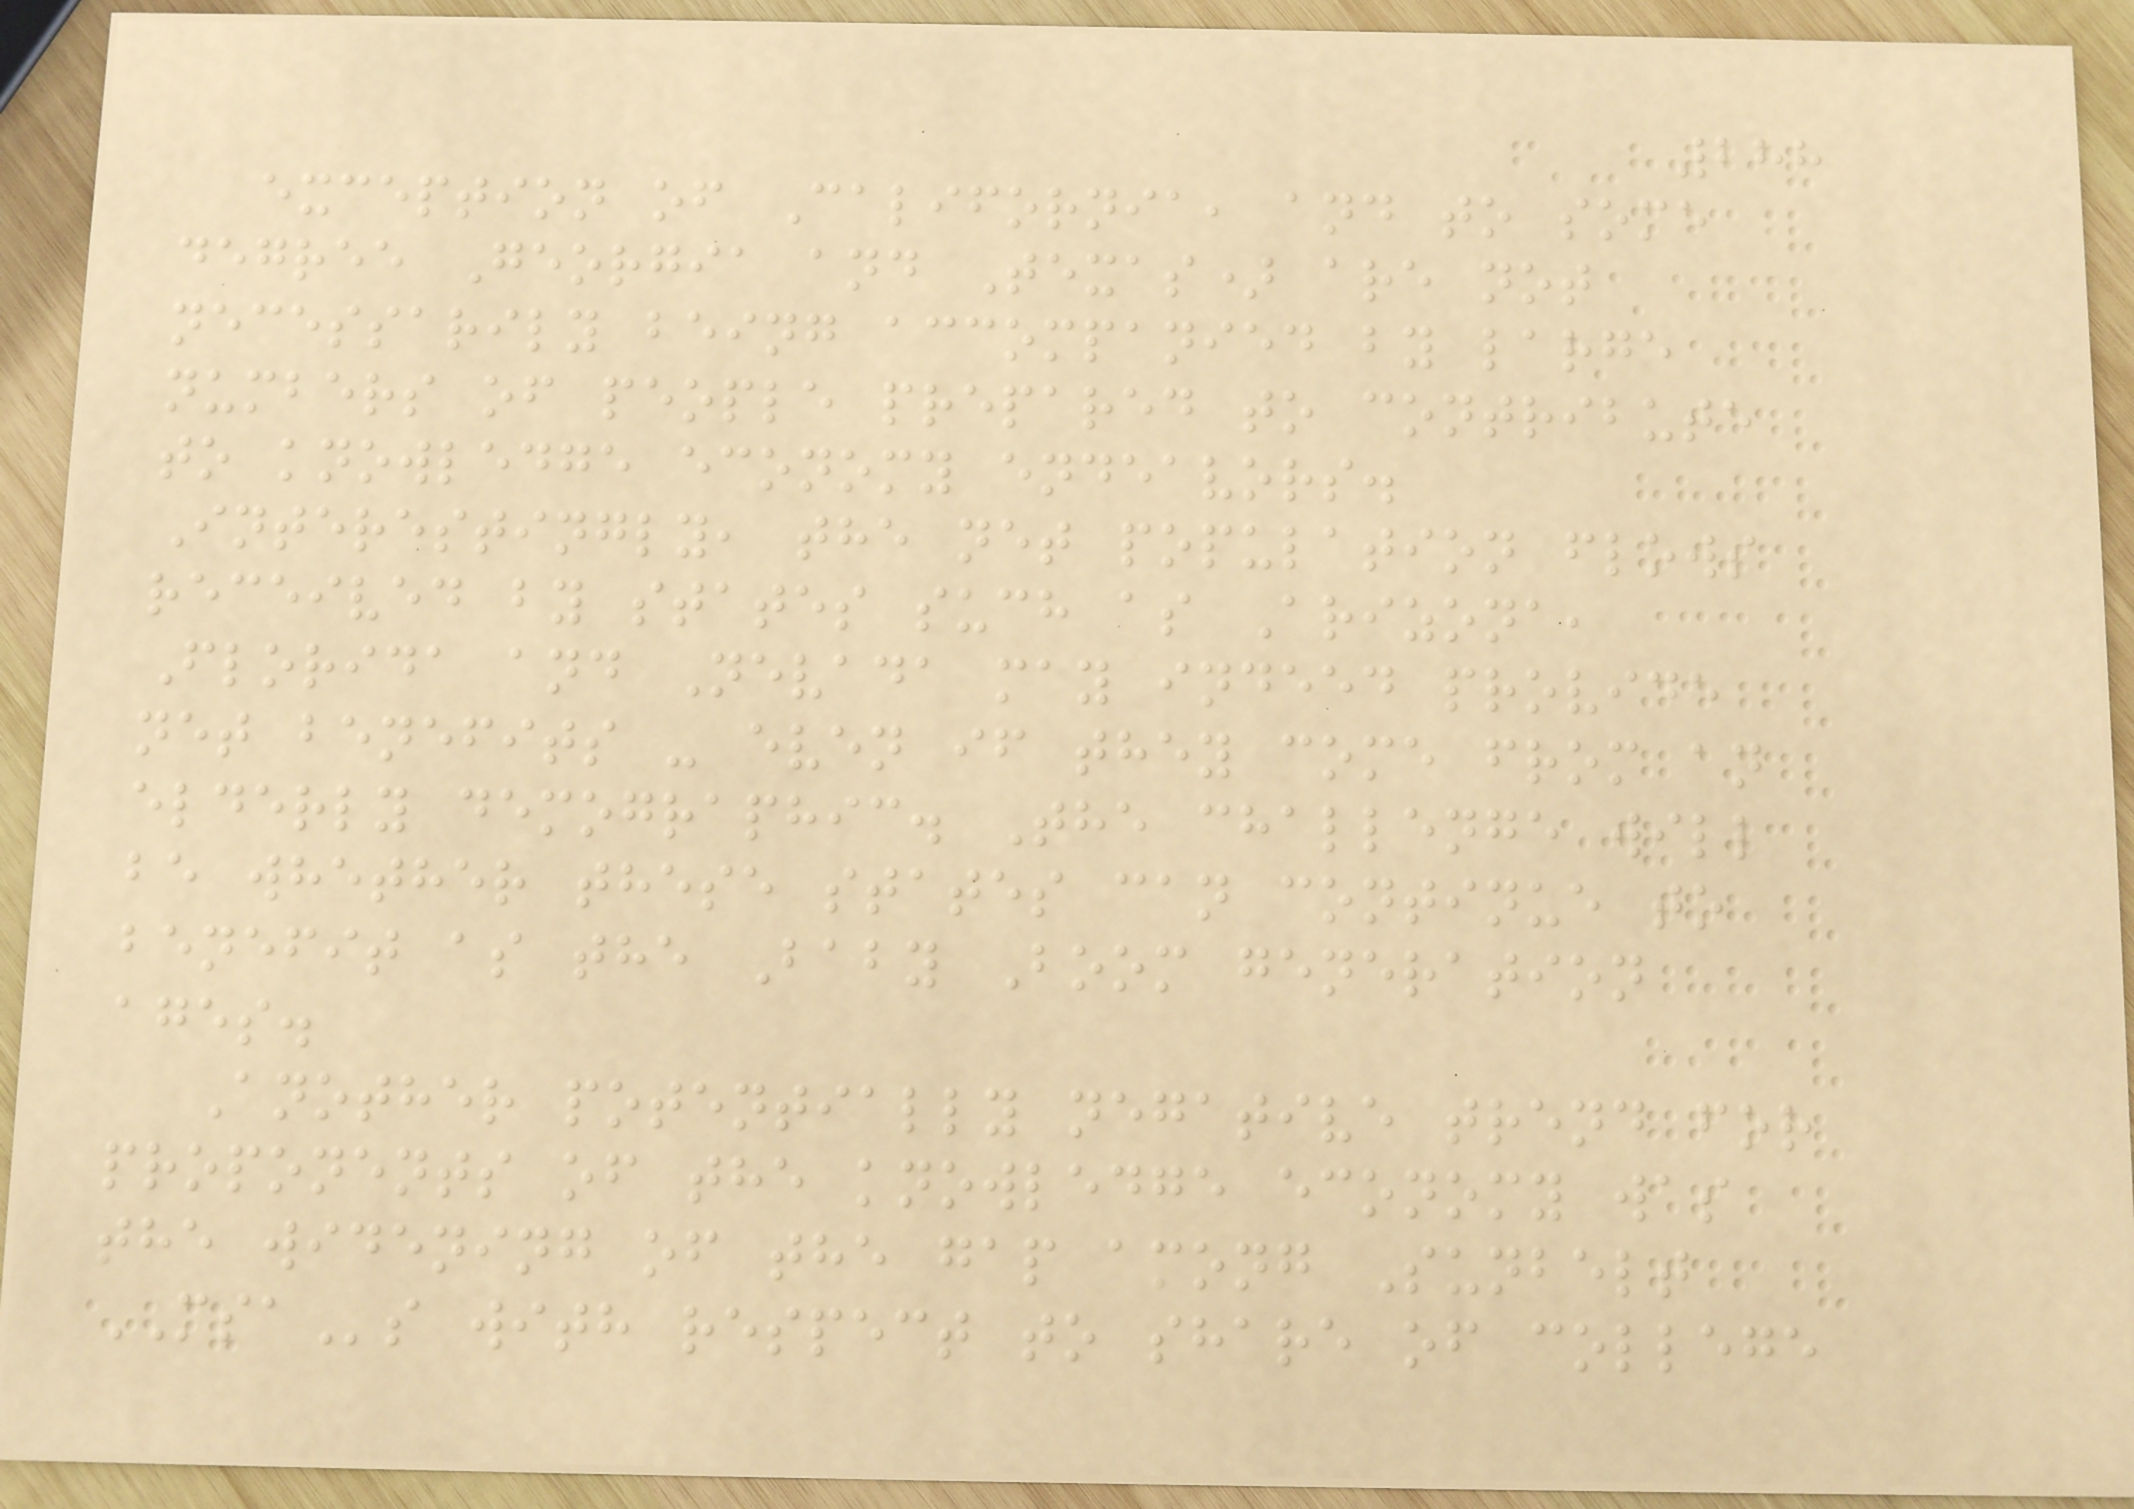288
exception of California, and to some
degree Georgia and Texas) are not
necessarily being accompanied by large
numbers of people prepared to contribute
to knowledge economy endeavors.
Interestingly, the net population flows
received by states such as Arizona,
Florida and Nevada may indeed provide
net benefits - even if they come from an
elderly demographic. The challenge will
be whether these states can continue to
benefit as the Baby Boom generation
ages.
Another potentially negative trend for
proponents of the knowledge economy was
the widening of the gap among Sunbelt
MSAs with respect to share of college
